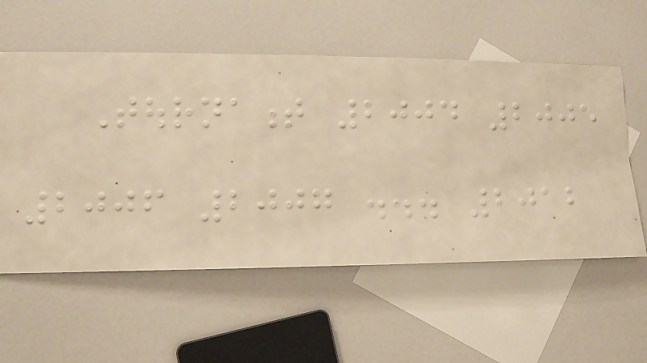Tournament 2004 2005
2006 2007 ... 2012
